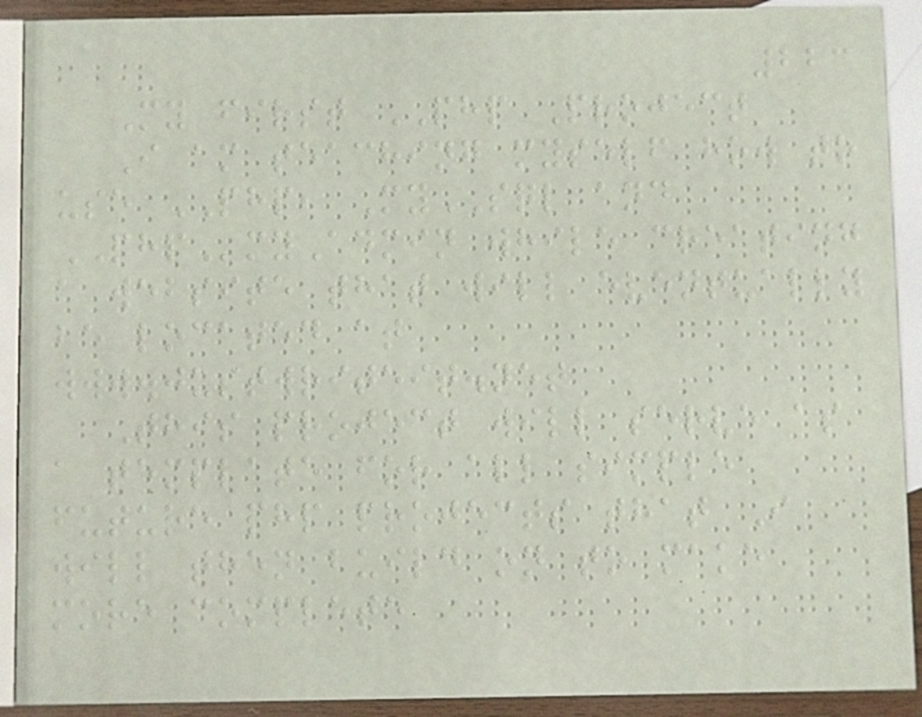223
My first PHP Project
I am teaching myself how to
use PHP, MySQL and
PHPmyAdmin while creating
a website that will eventually
be located at
www.justwriteit.net
This project will serve as
a template for all simple
future php projects that I
will then build on to make
more complete
